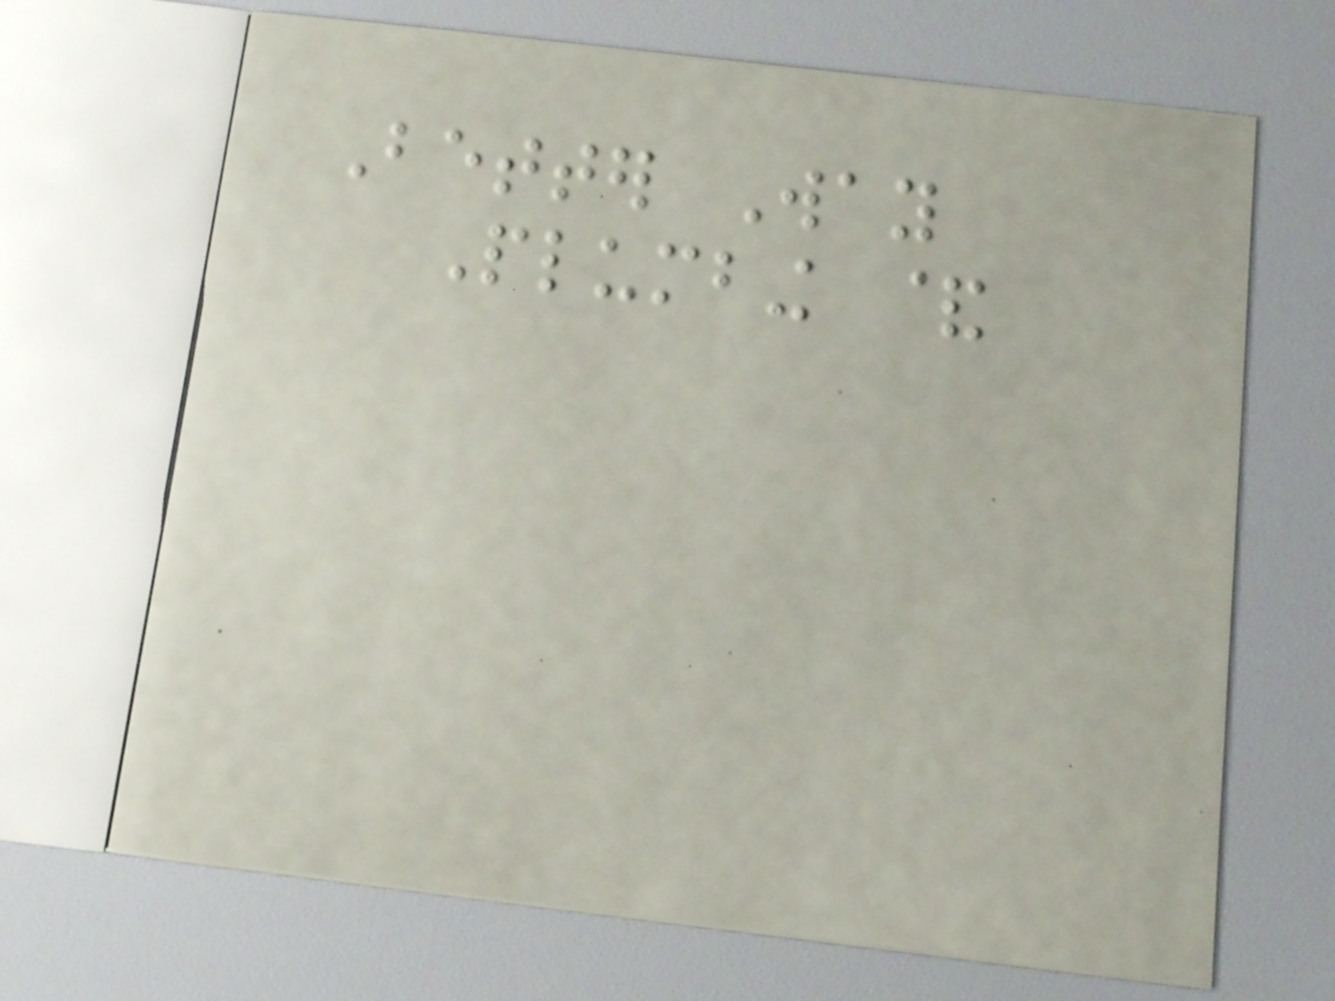Better Way
Plumbing &
